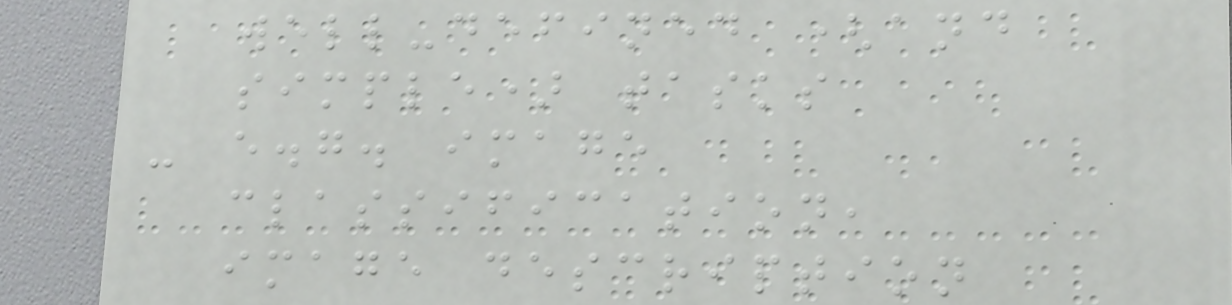well-defined (and
simple) tasks
- e.g. image
classification,
image description
